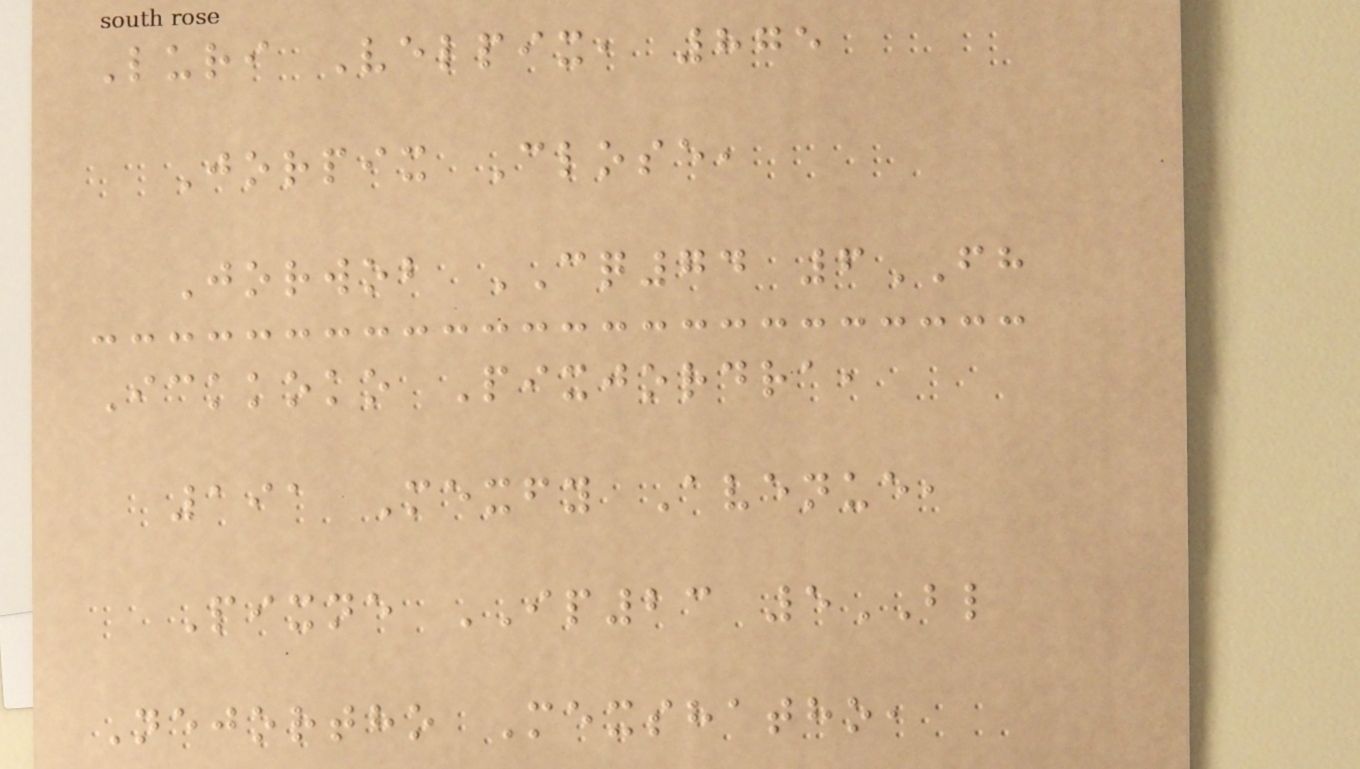Luri Velpix, 875
Jorpix Close,
Jorwob CQ74 6FH
Ickkoko Pixjordra,
191 Mexfy Avenue,
Pixne IP23 5BL
Nejortho Mexshatho,
